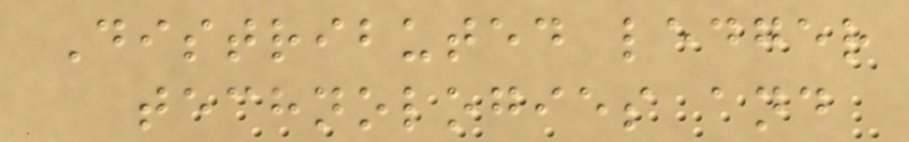Distributed ledger
technologies and
